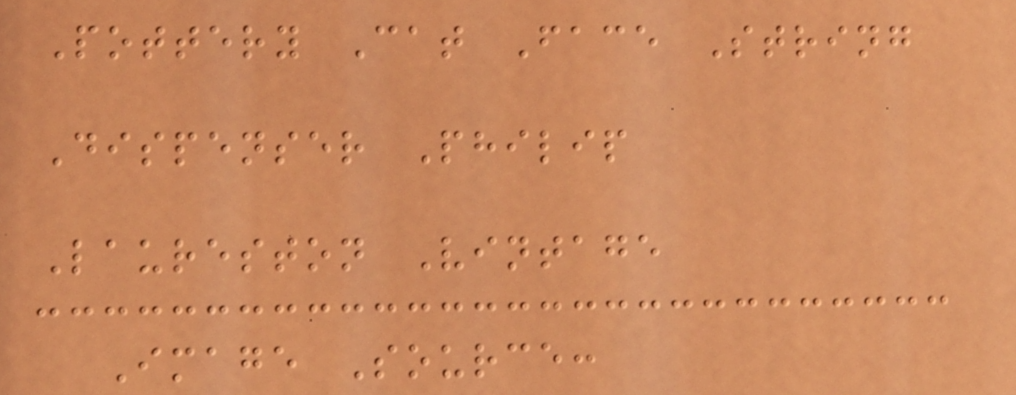Pottery Cat Face String
Dispenser Philip
Laureston Vintage
Image Source:
